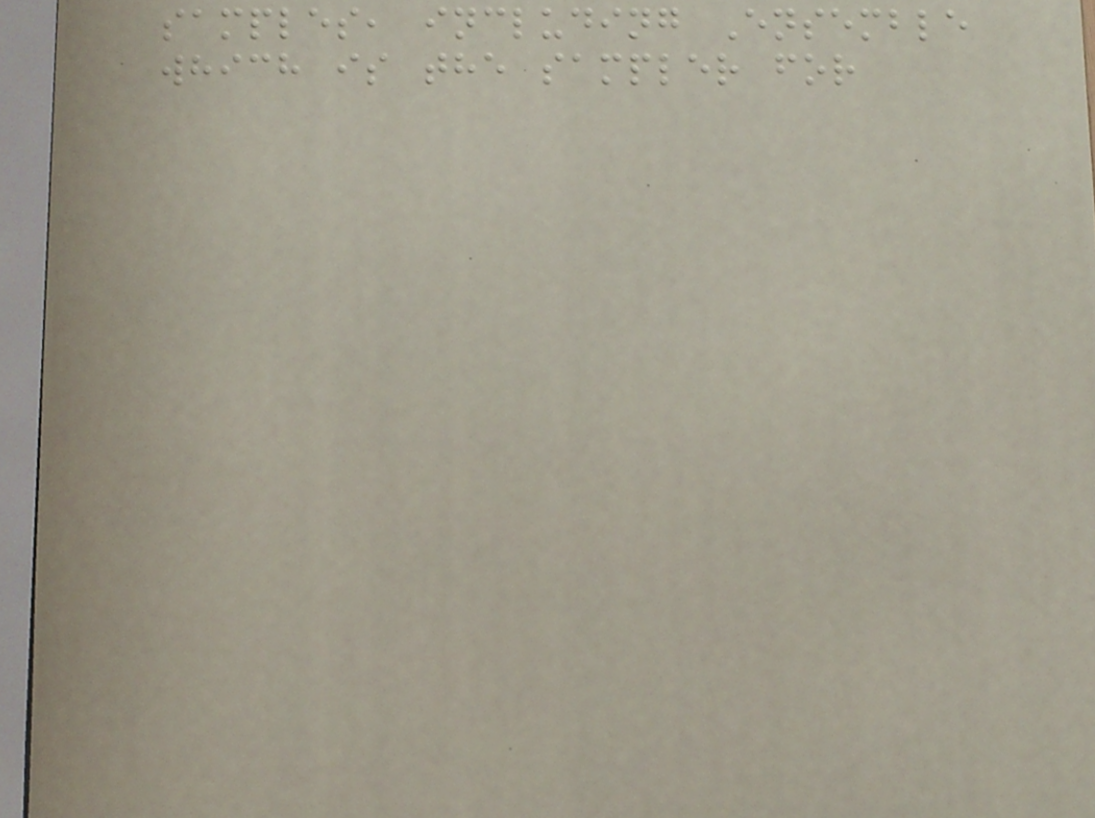samples, including Ensemble
which is the sampler for
